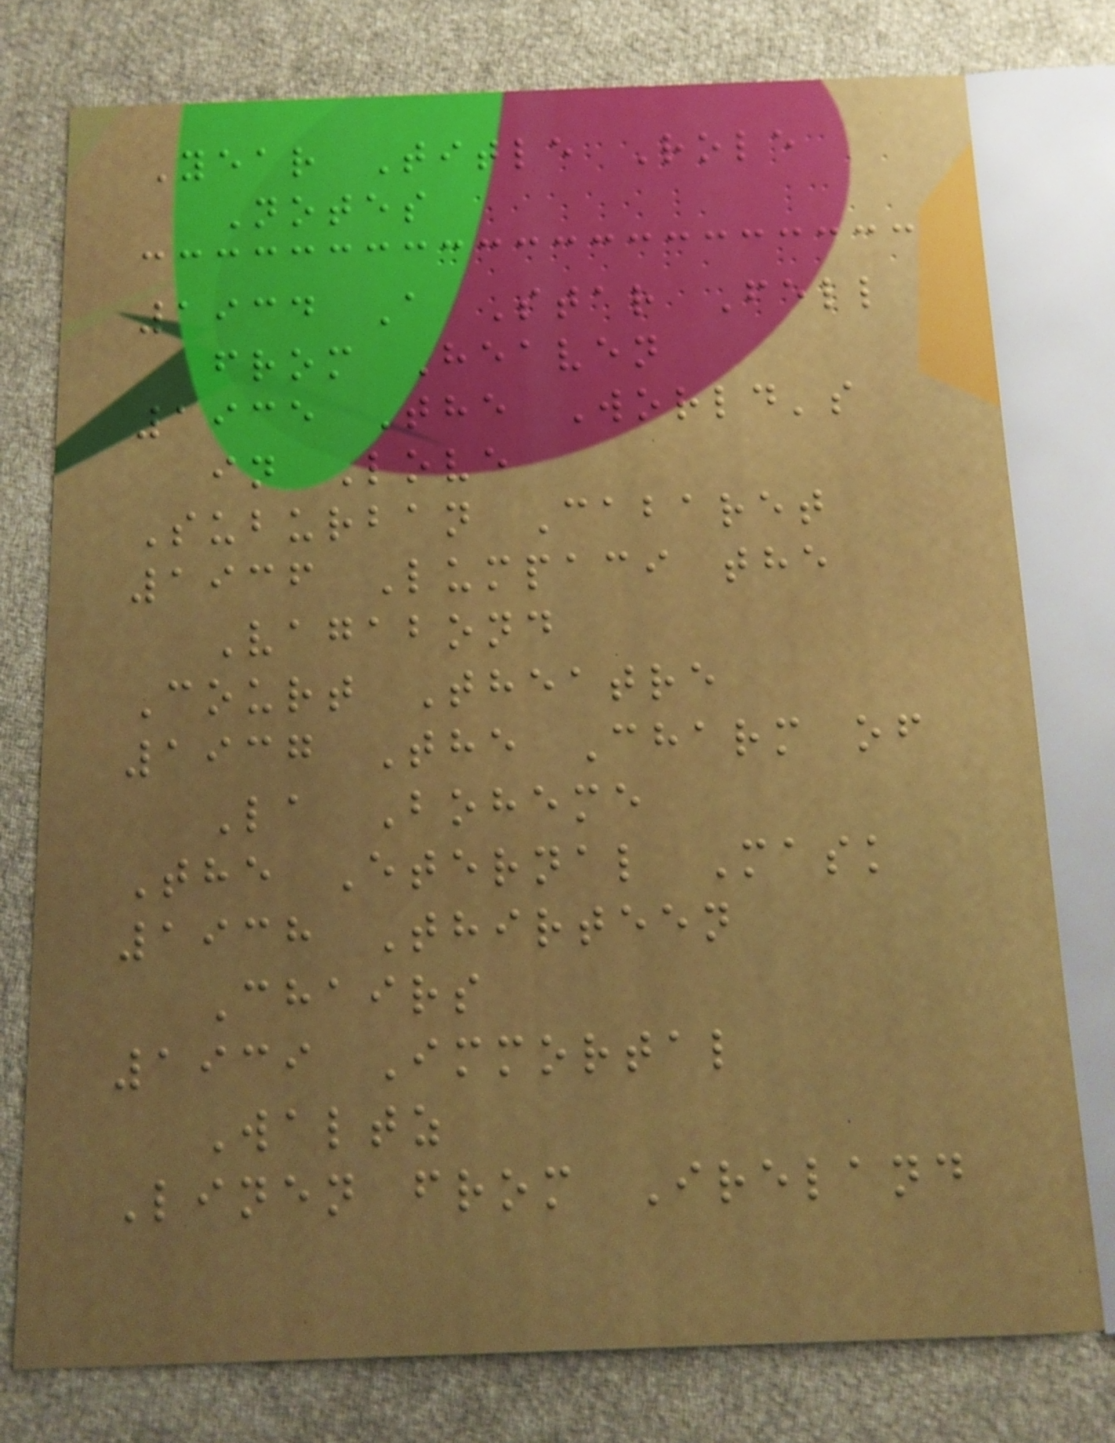Year Title Role
Notes
1934 A Star Fell
from Heaven
1935 The World's
in Love
Suburban Cabaret
1936 Lumpaci the
Vagabond
Court Theatre
1937 The Charm of
La Boheme
The Eternal Mask
1938 Thirteen
Chairs
1939 Immortal
Waltz
Linen from Ireland
